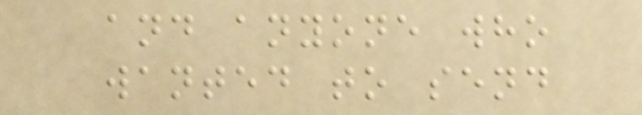and anyone who
wanted to send
